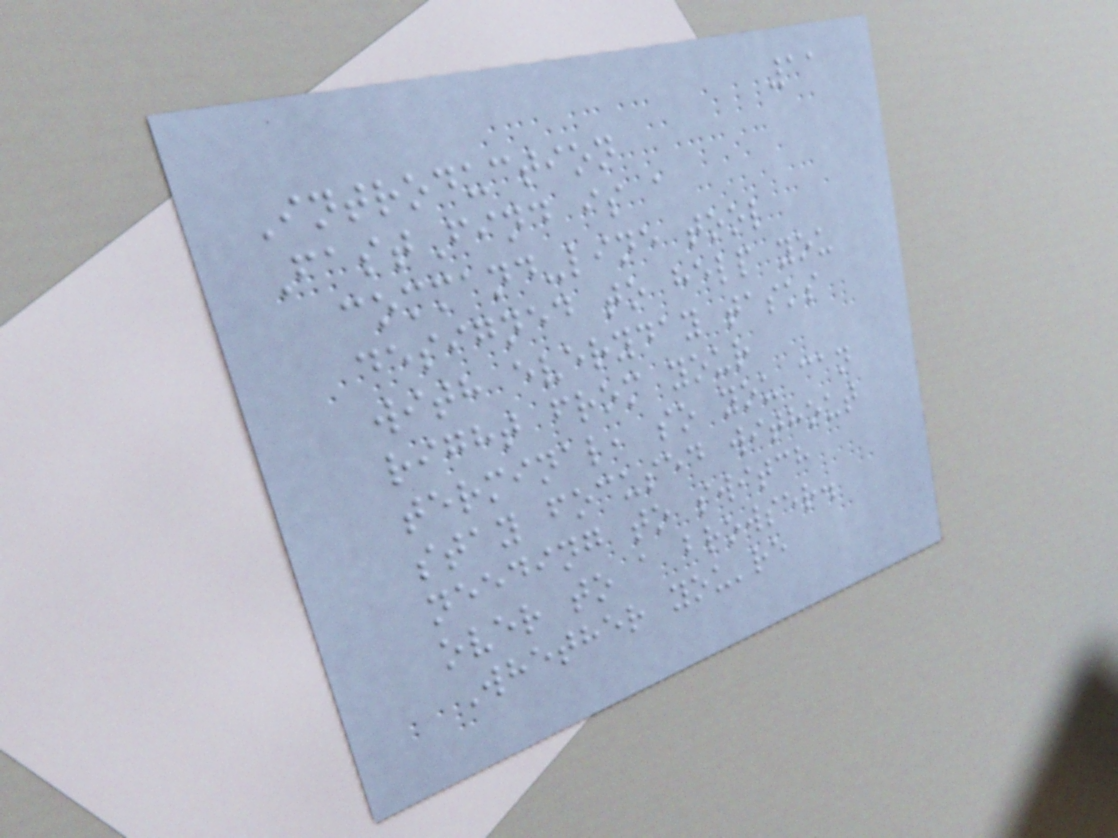11
Introduction
FastFind is a
command-line tool
designed to help you
with everyday tasks
right from your
terminal, so you can
stay focused without
needing to switch
over to a browser.
Whether you're
